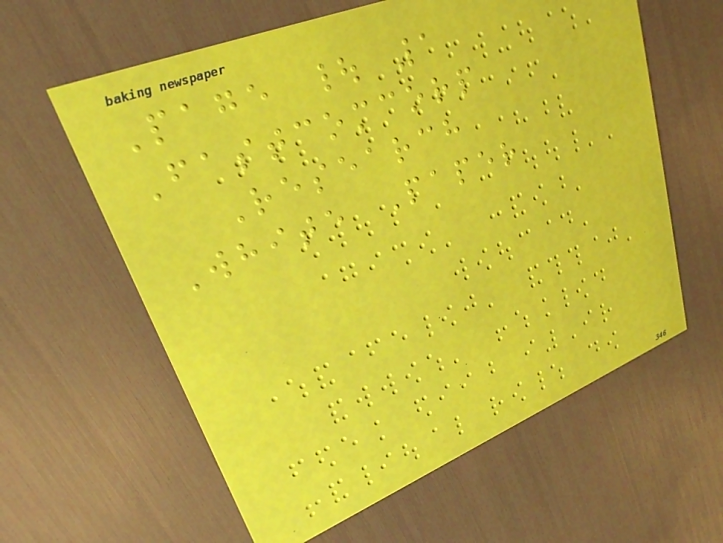Page | 1
Fastcomcorp
Research
White Paper
